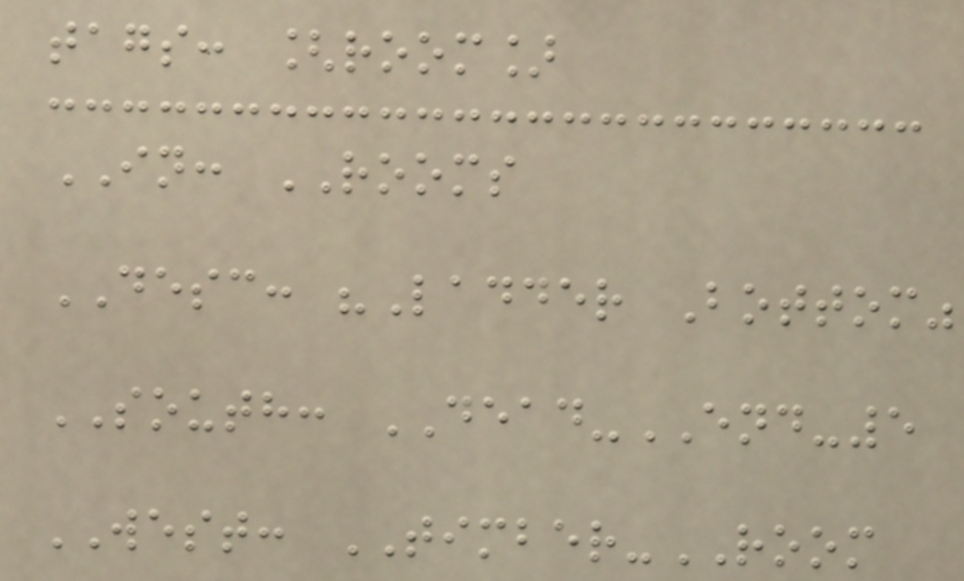tags: [room]
IN: ROOMS
DESC: "Ladder Bottom"
SOUTH: DEAD-END-5
WEST: TIMBER-ROOM
